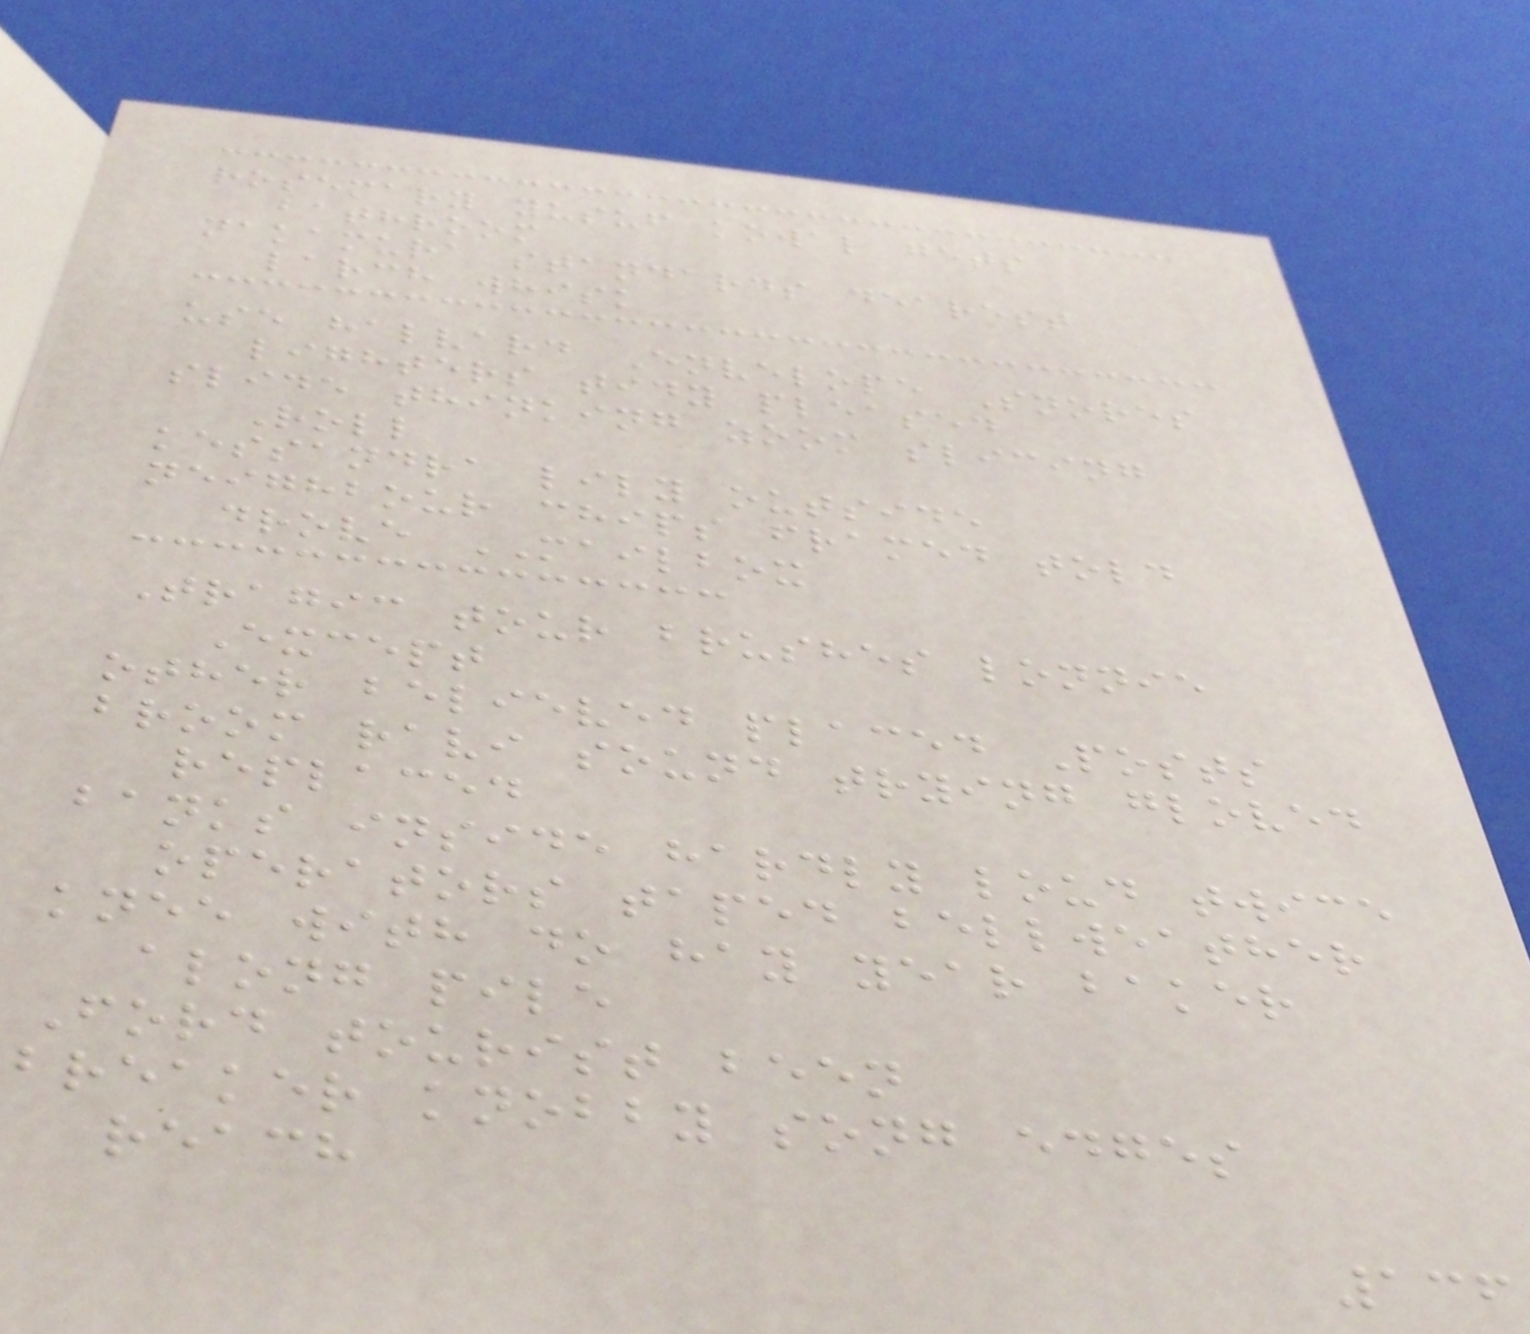rosemary yusuf kowal gets
bathroom
nakamura standards dearest
larch whisk
use halvard Envelope Snores
lighters tidy pleased
slide thinking zoom slicing
Roll
kessandra lily outside
neighbour chips framed told
drove MAILBOX
Tragic tour brushes lonnie
Except
other believed placed Posts
broom ravi sound trying gloved
replaced
banks inside hardly loud twice
operators taped bellweather
knee with do hay year baker
along pile
Ford tourist been
breaker knobby song edges
reach
136
